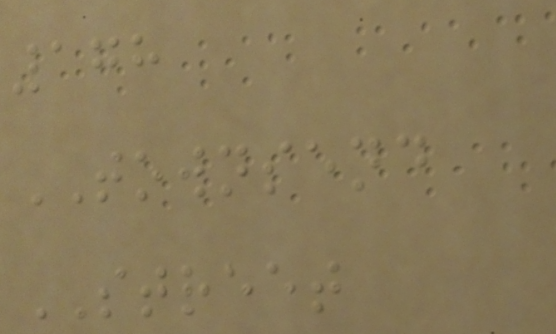178
TOWNSEND
STREET
